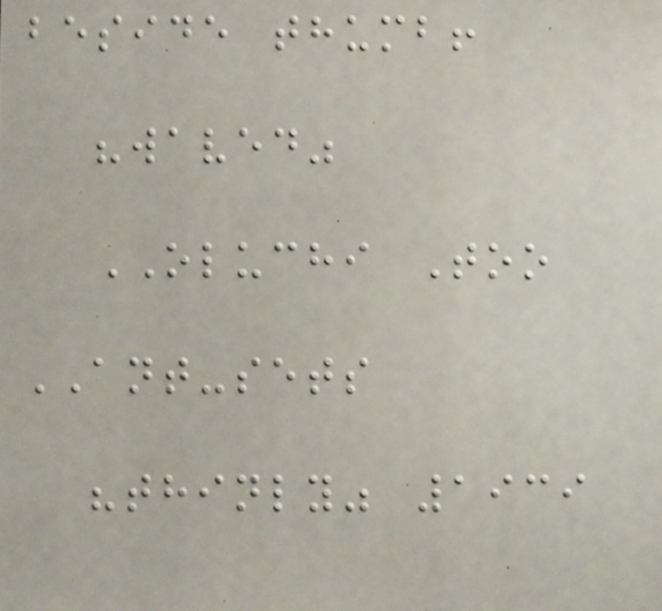beside thumb!
"waved"
OLUCHI Too
ANT-sets
"thinly" 1939
